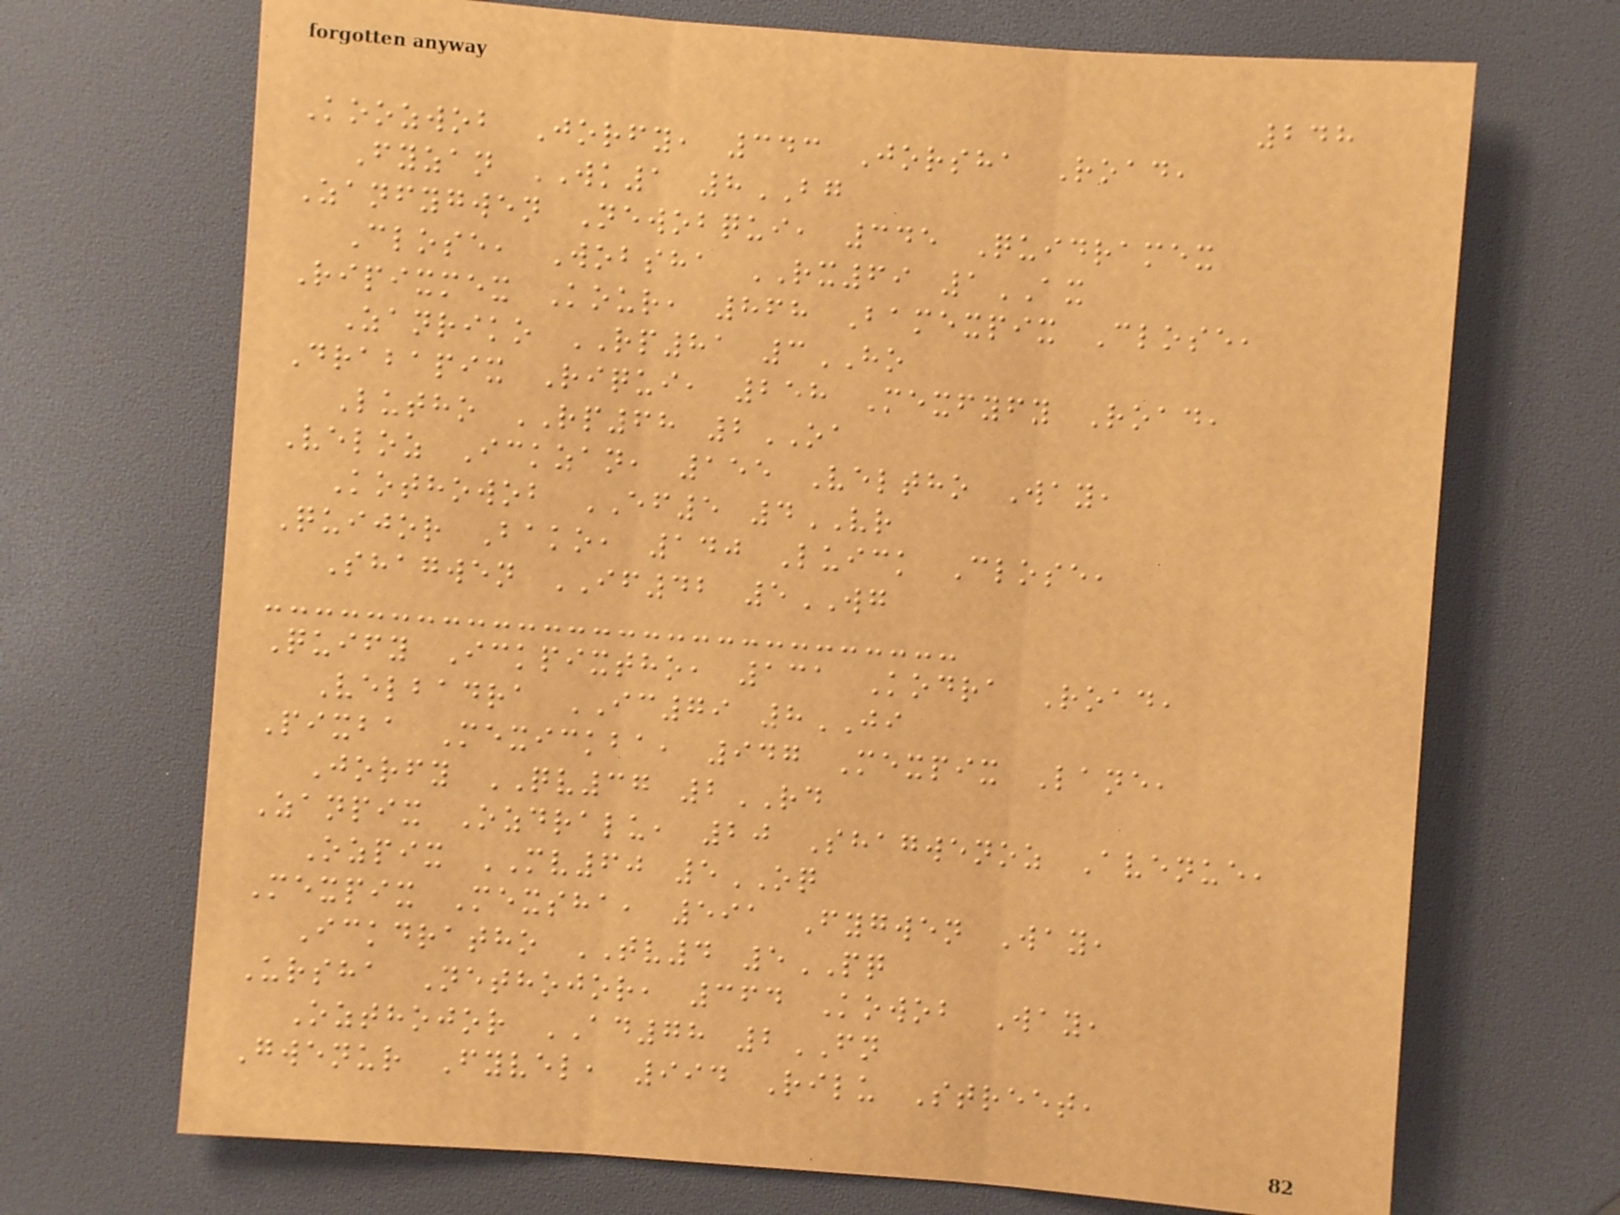248
Koozwob Jorfy, 343 Jorsha Road,
Fyzan WK1 8BG
Zanfygwen Newobqui, 345 Quidramex
Close, Wobsha RX69 1AX
Ripixmex Kour, 868 Bamexpix Close,
Zanriko RP81 3HO
Drabapix Riqui, 258 Mexfyfy Road,
Lutho RP68 2OA
Veloz Ickzan, 155 Veltho Way,
Kothowob EF5 4VR
Quijor Bako, 140 Luick Close,
Shagwen IF42 5WG
Quify Ickpixtho, 131 Kodra Road,
Velbadra IC79 8JI
Pixba Mexickba, 947 Mexpix Lane,
Jorfy QV37 2RD
Zanpix Ozdralu, 20 Shagwenoz Avenue,
Ozpix MV60 5OQ
Mexpix Mexsha, 591 Fygwen Way,
Ickdratho TV4 5PQ
Ursha Nethojor, 364 Kowob Way,
Ozthojor AD78 2FN
Gwenur Fyvel, 994 Rilu Street,
